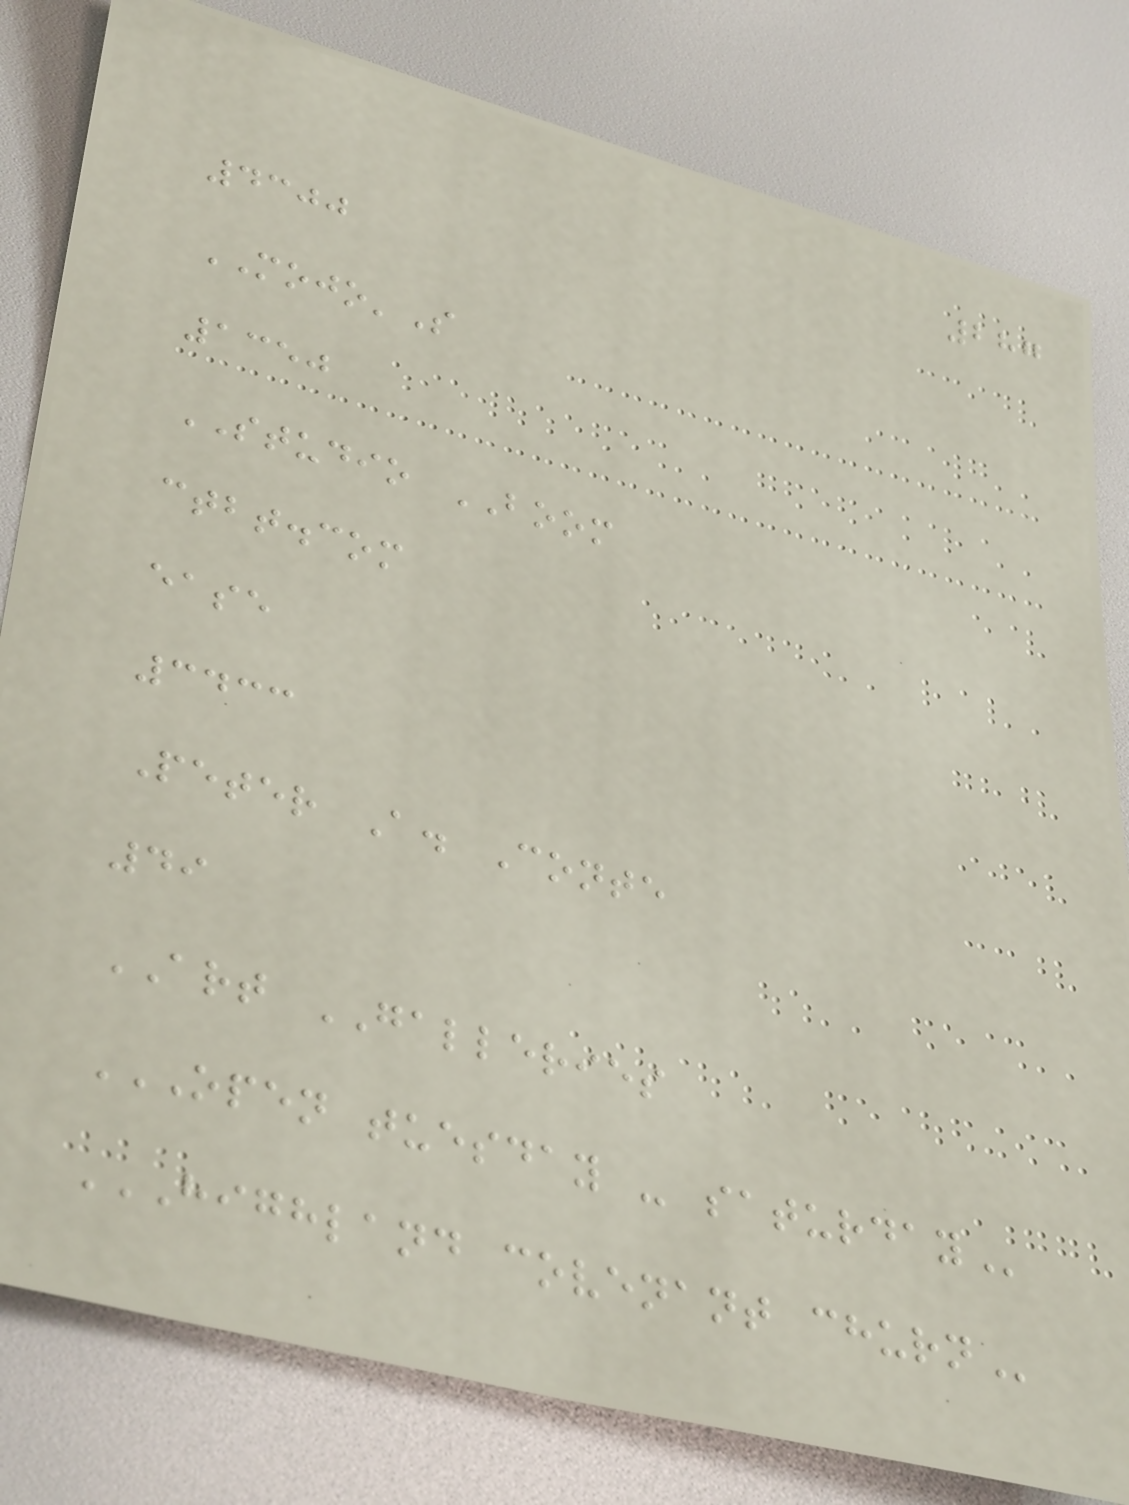287
4300
MOJO'S
1350
STUDIO BOOM
ctbt.com
ease
3433
Peter A. Conte
49
ART GALLERIES
OPEN TUESDAY - SATURDAY
HIGHLAND COVENANT CHURN
